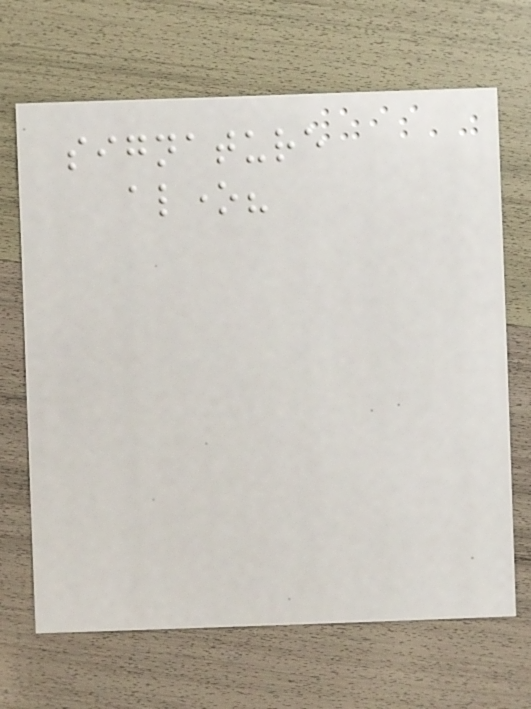signature
alone?
